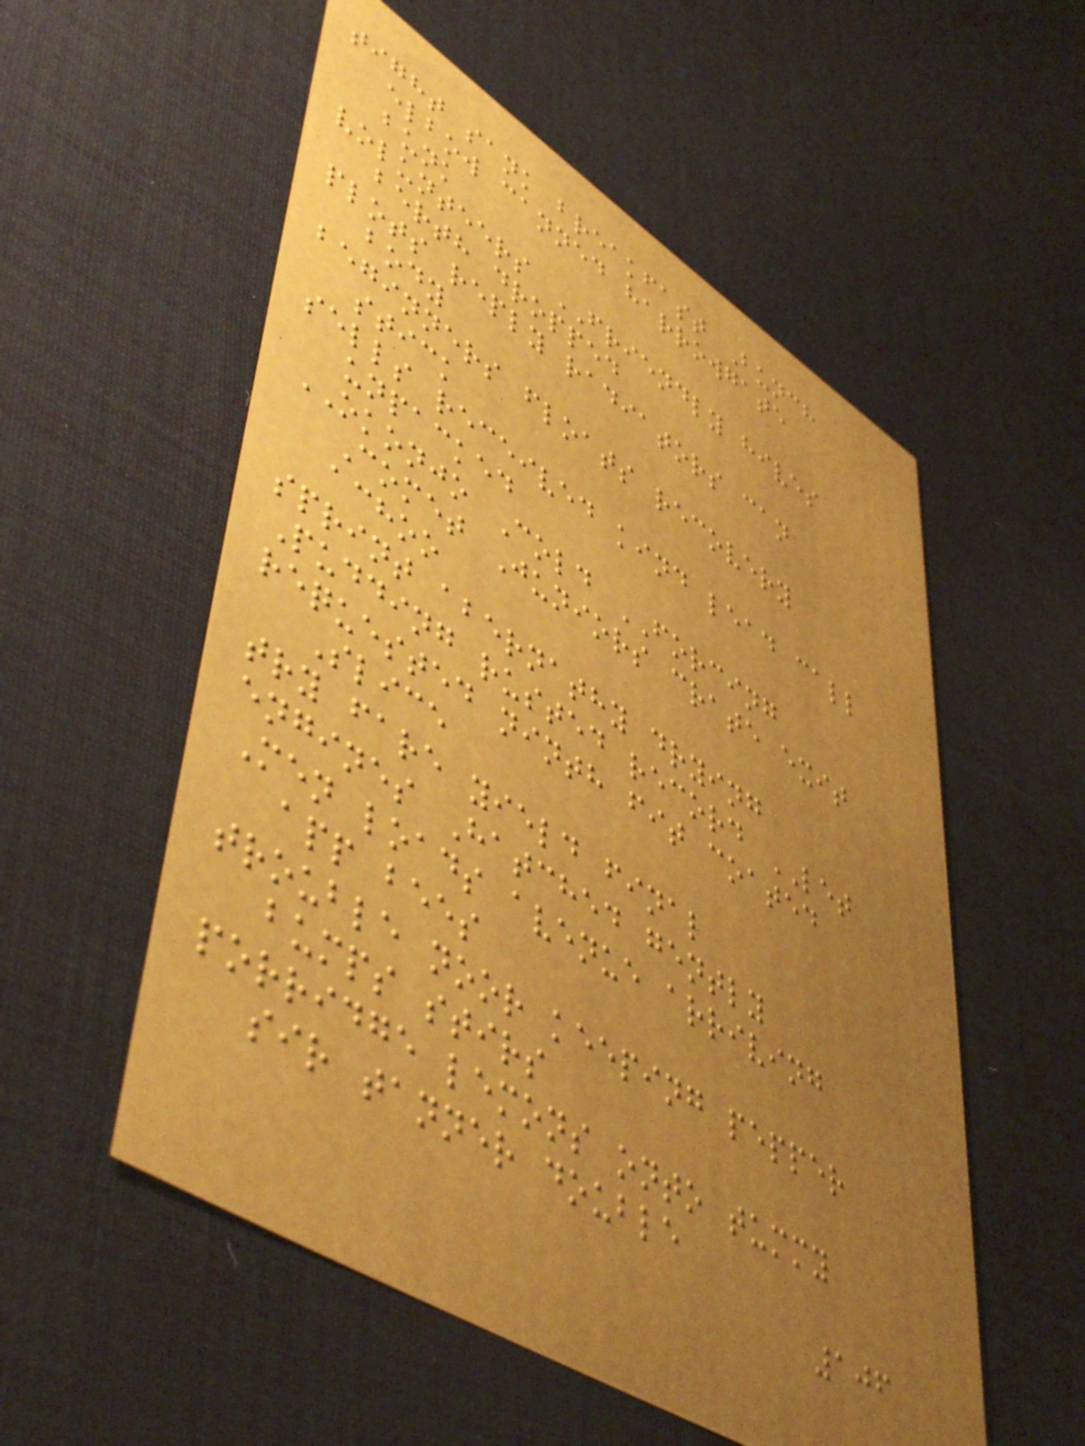tight sank breakfast Bunch
elbow canned harrowgate
bunk
volunteers FRIENDLY hives
berth dropped
plots reply radiators can
body
beginners floats recovery
stick
sells received kind lead call
unpacked
OKONJO Cold FORCING
Comet Juniors crate exit
achoo
sprint abernathy drying
Pudding rusted record LET
requested ninth fit coated
Slice
try fare yield final
engines Hatched gently
Men loads avenue arriving
app bees
trouble noor keeping pepper
bumps stirs
porridge lemons onto tummy
sir tanner double
106
